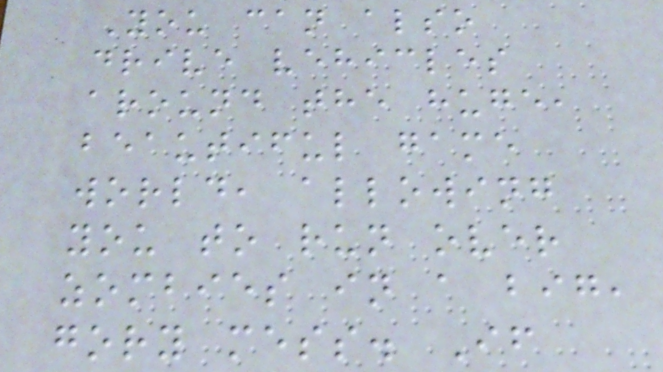You can also
drive vehicles
around the huge,
beautiful game
world, allowing
you to run over
zombies in a big,
gory mess. If
